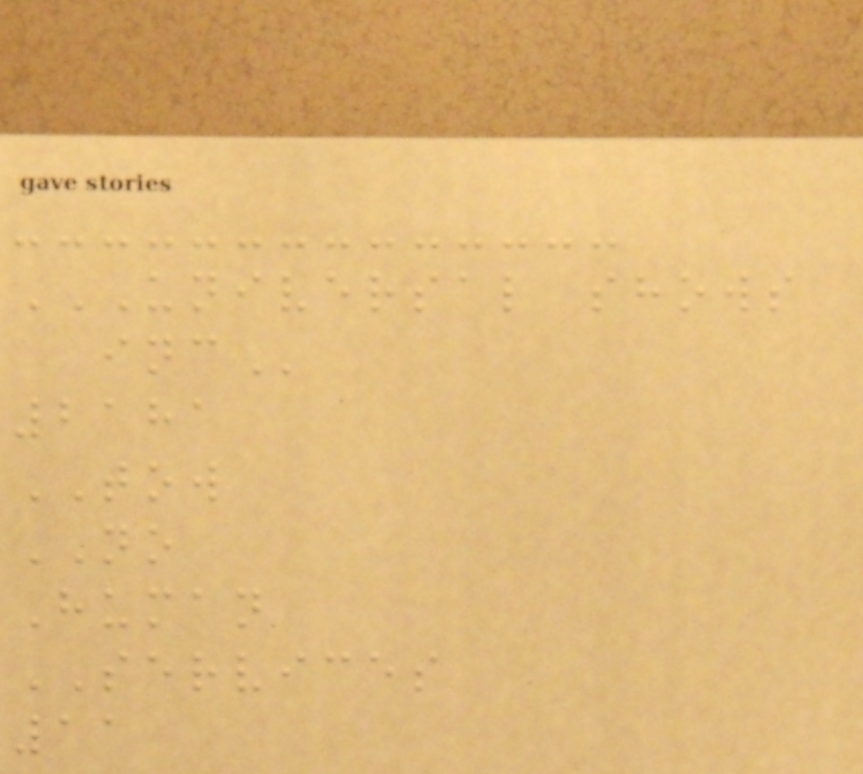UNIVERSAL SHOWS
INC
2181
TOW
NO
Human
SERVICES
11
